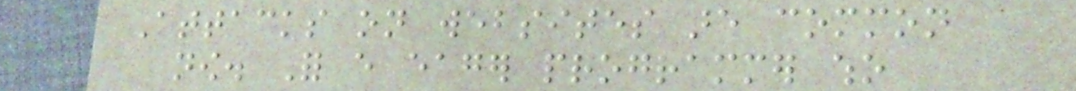Attacks on websites are common
now. For every eager programmer who
